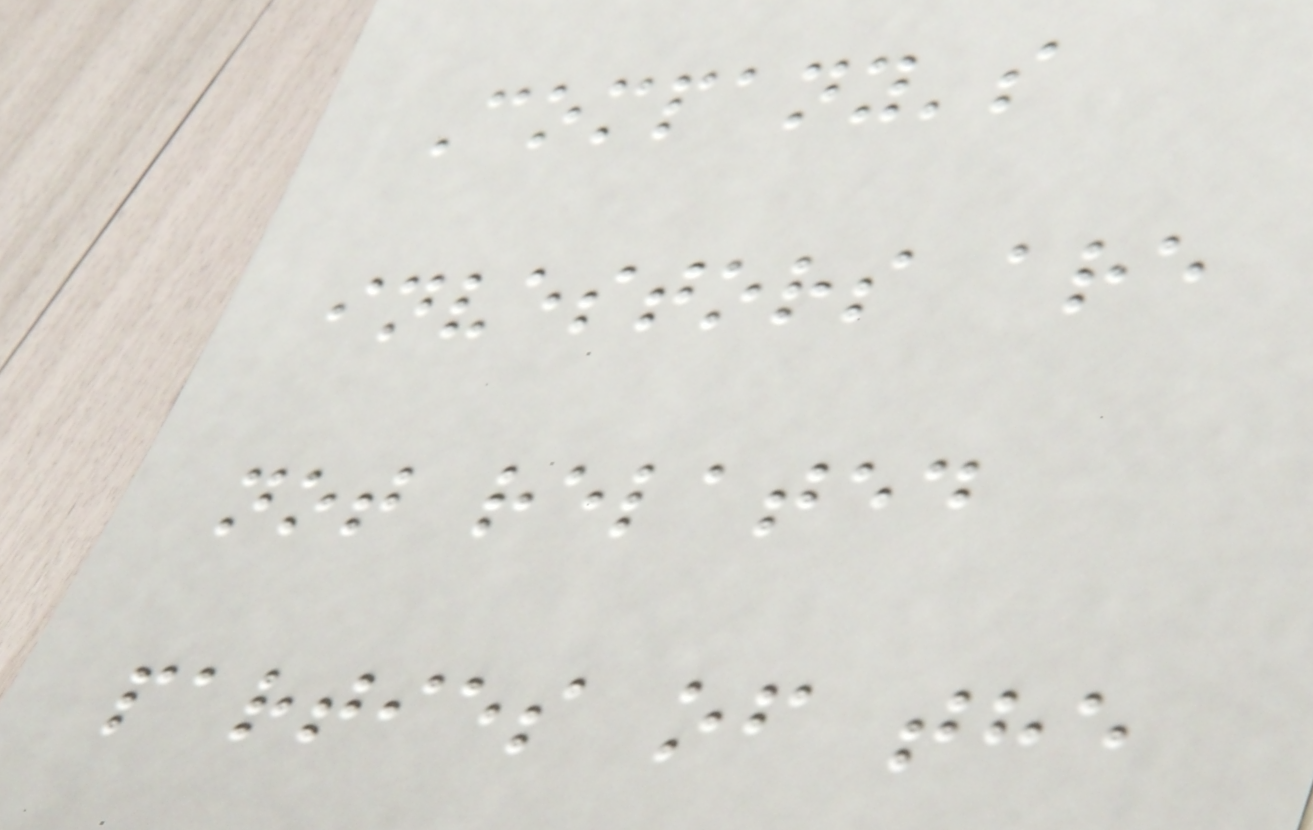Company's
investors are
not related
parties of the
